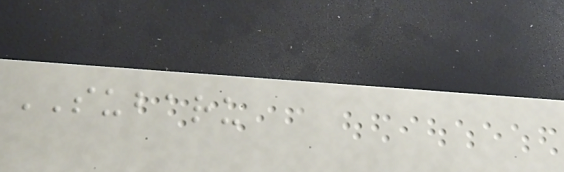SUBARU
